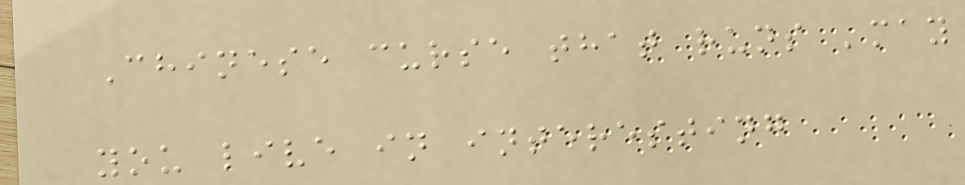Chinese curse that runs 'may
you live in interesting
